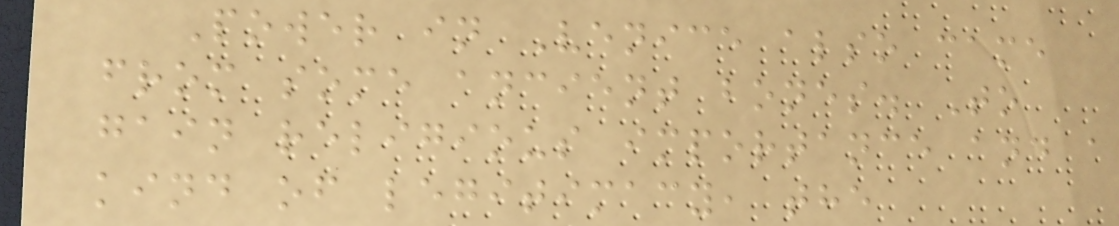Power in Venice also came
from some ancient bones. To
gain religious importance and a
kind of legitimacy, the
